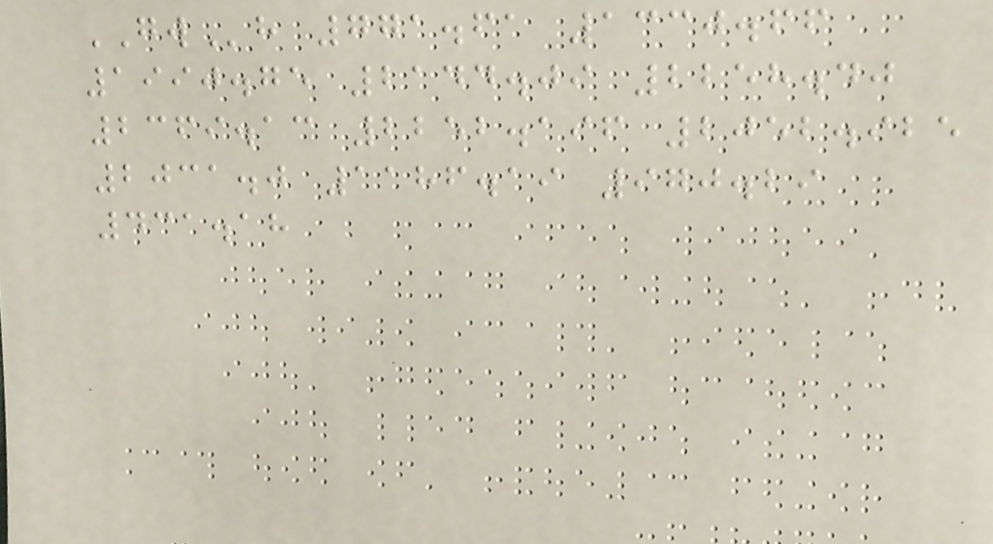GWh 771.61 1330.66
1990.75 2144.09 2258.40
2369.13 2252.196 2052.925
2031.0 1186.19 970.29
431.18
